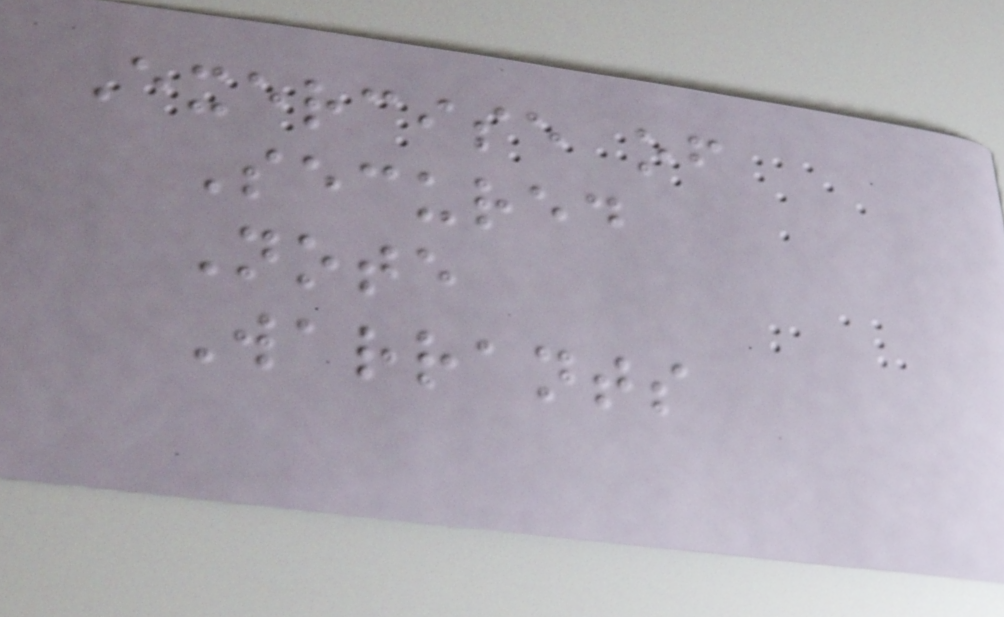Exercise of
Secured
Note
Warrants
